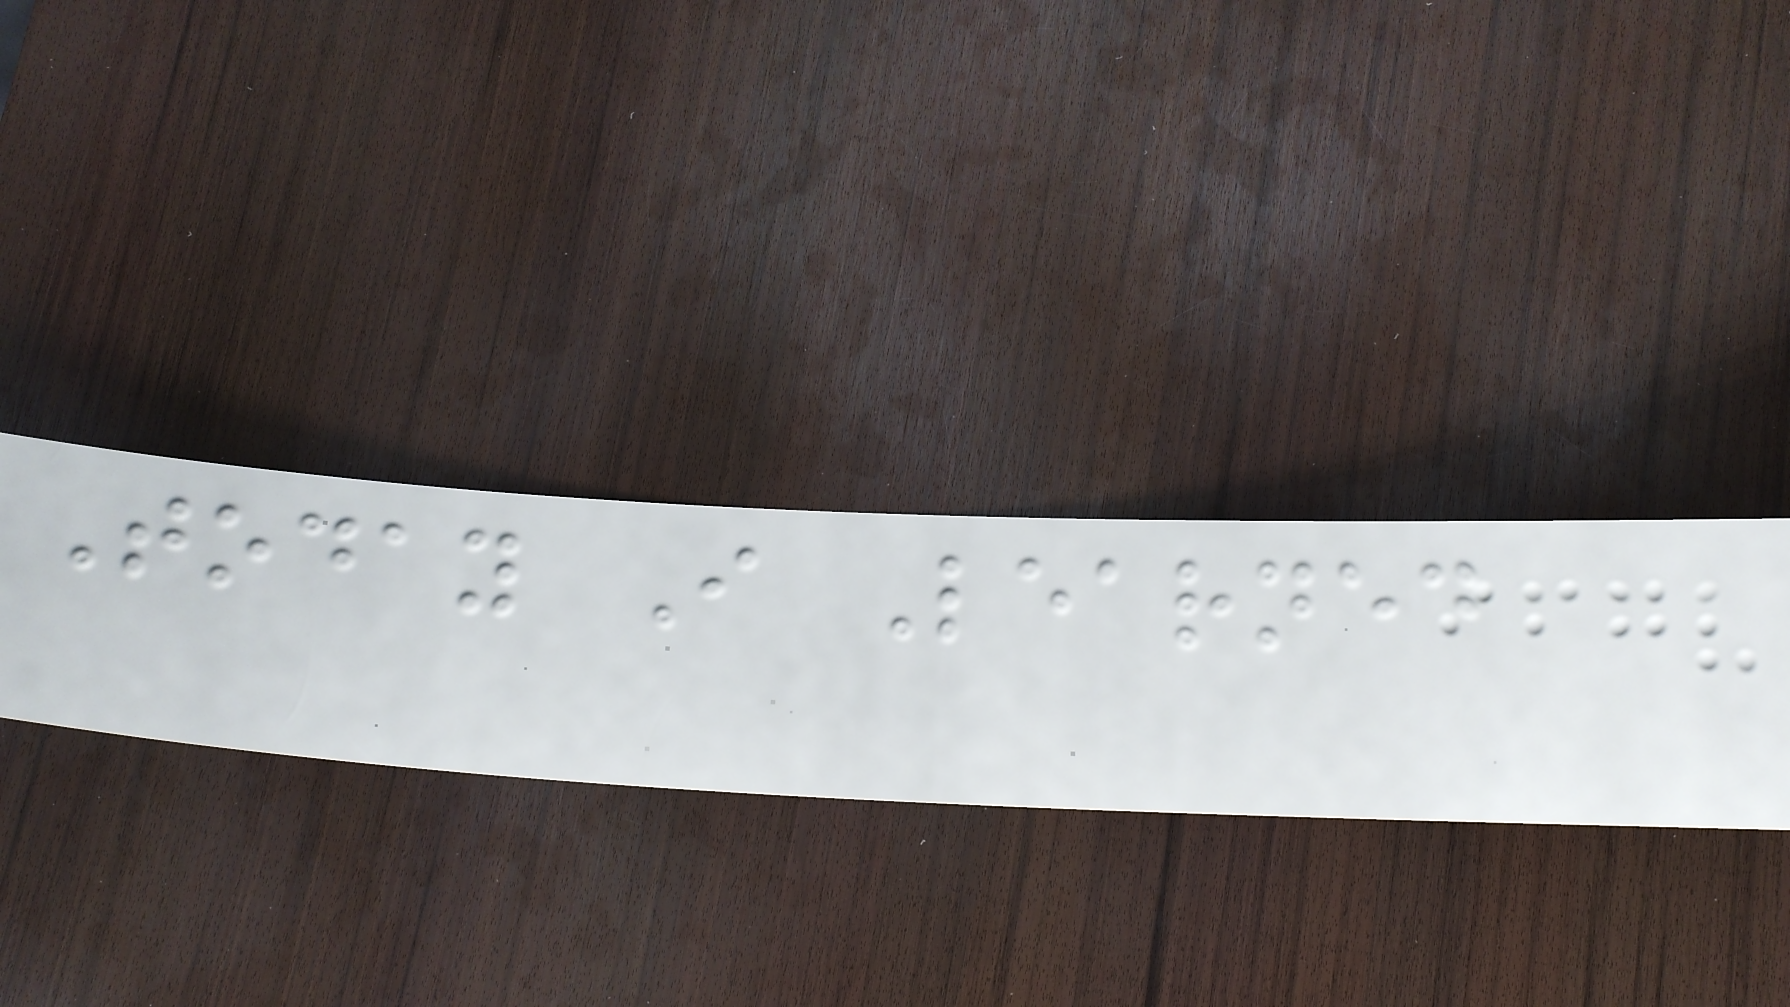Today I Learned
